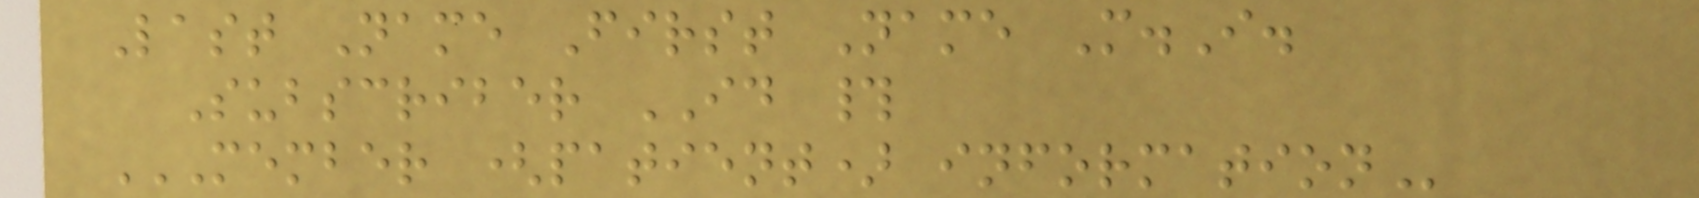Last Name First Name M.I.
Subscriber ID #
MEMBER (PATIENT) INFORMATION
